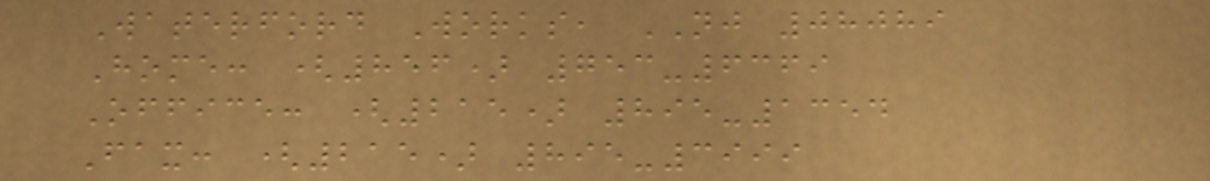Waterford Works, NJ 08089
Home: (856) 753-6369
Office: (215) 895-1354
Fax: (215) 895-3999
